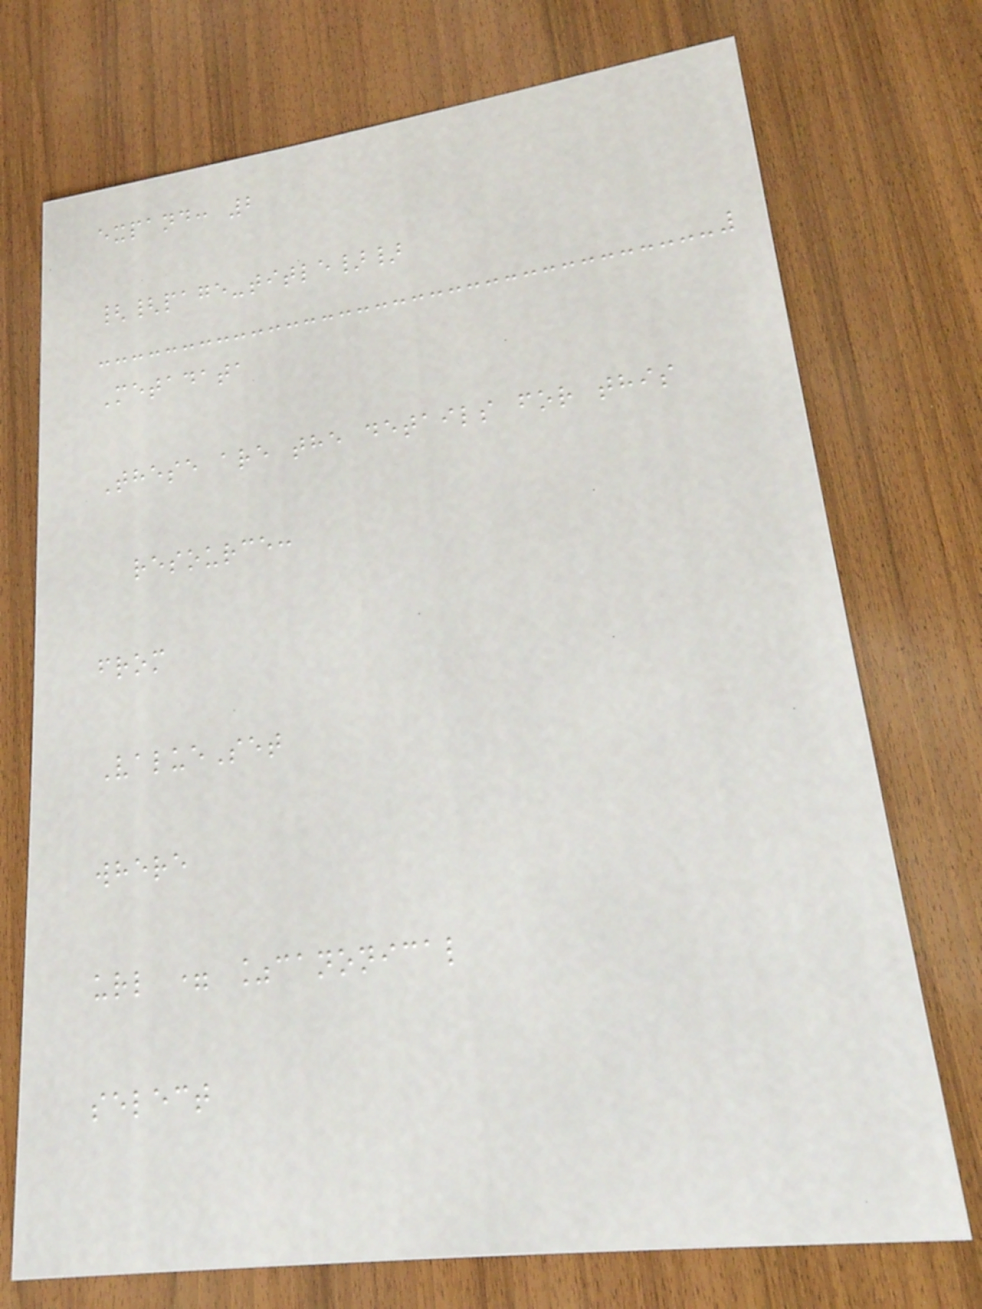expand: 2
{{page-title}}
Metadata
These are the details for this
resource:
from
ValueSet
where
url = %canonical
select
